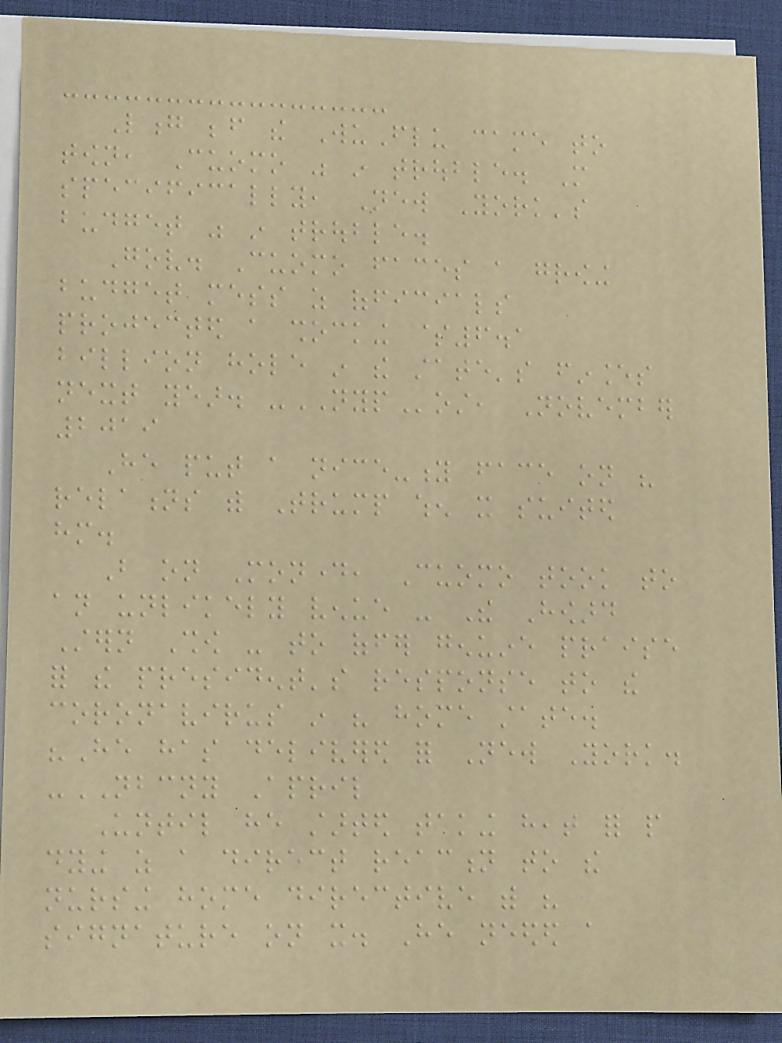Long before the WuFlu came to
town, Cuomo was in trouble. More
specifically, New York's
budget was in trouble.
Gov. Cuomo faces a growing
budget mess as officials
projected a shocking $6.1
billion hole in the state's finances
next year. -NYPost, November
2019
He put a nice-y face on his
relations with Trump when it suited
him.
But on Monday, Cuomo took to
an unlikely venue - The Howard
Stern Show - to offer genuine praise
for the president's response to the
coronavirus in his home state.
"He has delivered for New York.
-NBCNY April
Until he started taking heat for people
dying as a direct reaction to the
nursing home directive with his
signature on it. He needed a
